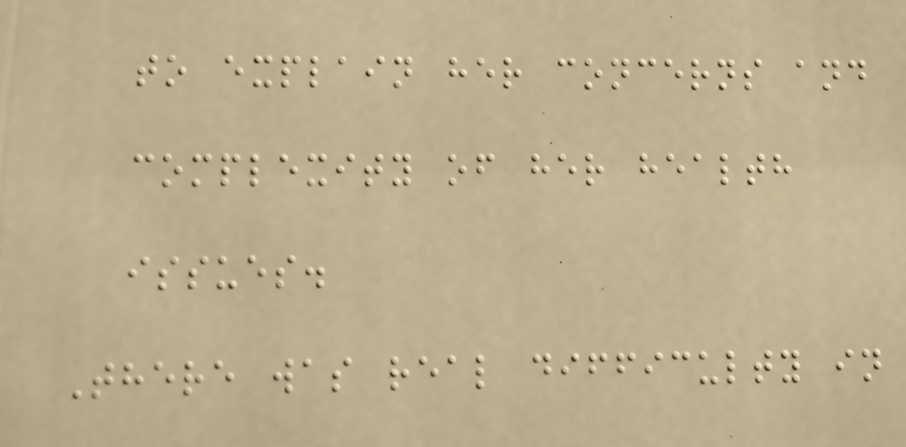to explain her concerns and
complexity of her health
issues.
There was real difficulty in
